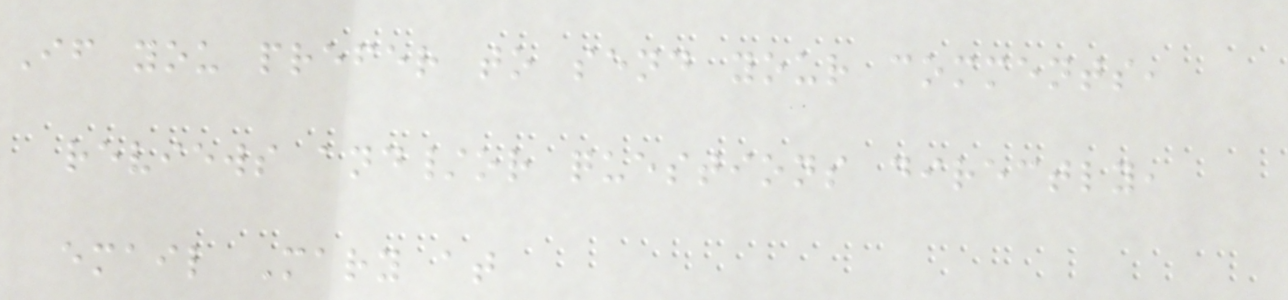If you prefer to send your comments,
reviews and/or questions directly,
email Mary at
